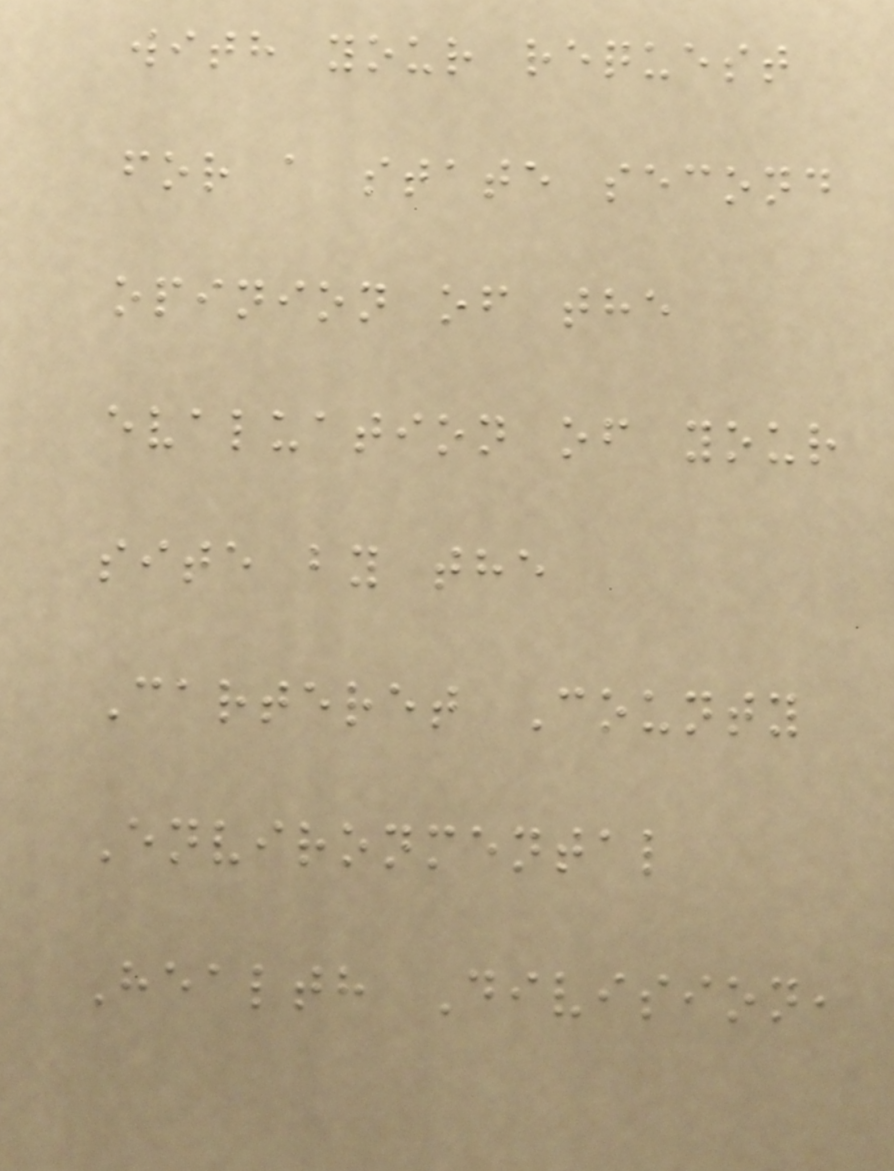with your request
for a state second
opinion of the
evaluation of your
site by the
Carteret County
Environmental
Health Division,
